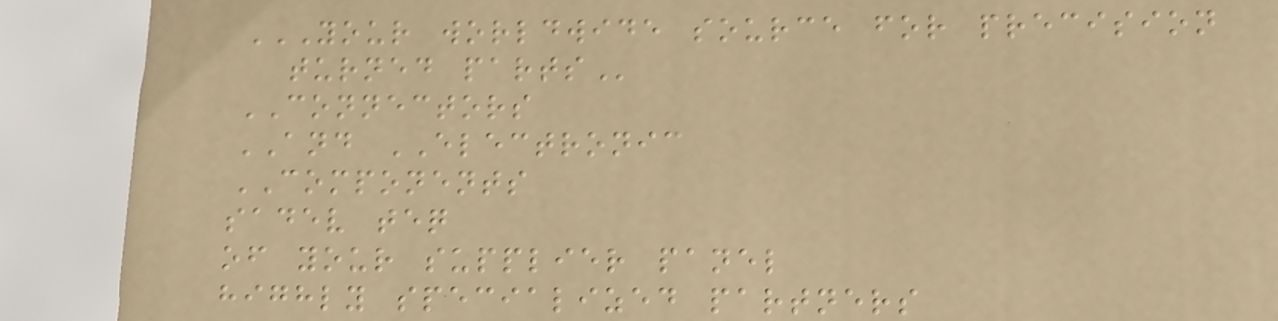YOUR WORLDWIDE SOURCE FOR PRECISION
TURNED PARTS
CONNECTORS
AND ELECTRONIC
COMPONENTS
sadev teq
of your supplier panel
highly specialized partners
